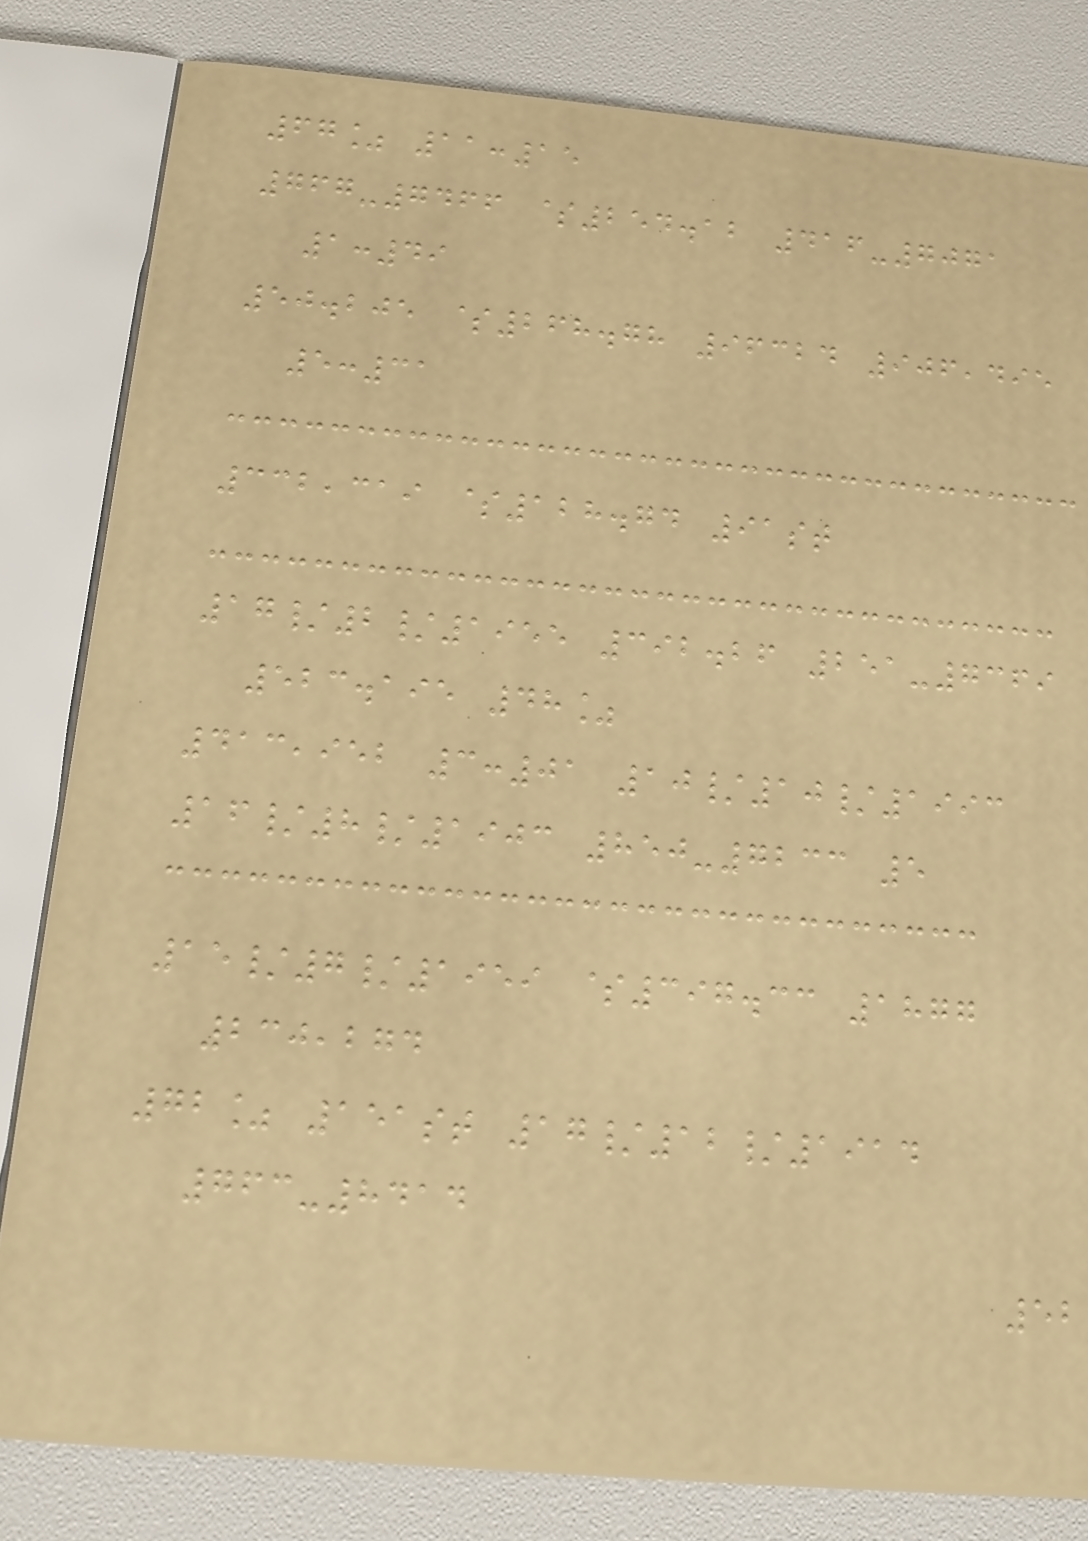67% 11:15
767-7466 $254.12 416-7071
1:49
50.205 $268.78 96324 906,495
5:31
332,319 $128.74 91st
17/2/1955 392.26 251-7369
523.195 48%
413,952 3:01 10/10/1993
16/8/1903 850-7233 5
15/7/1959 $397.33 1877
230,274
72% 151st 17/12/1914
763-8414
52
